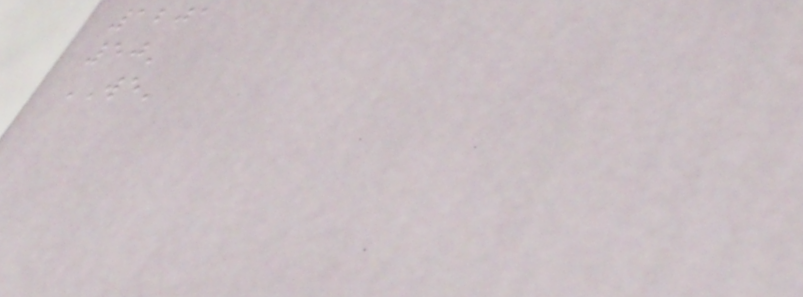1201
50'
WE'
